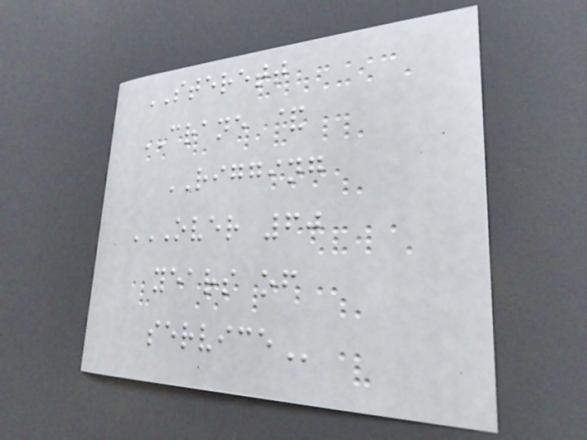STERETT
CRANE &
RIGGING
OVER 60
YEARS OF
SERVICE
